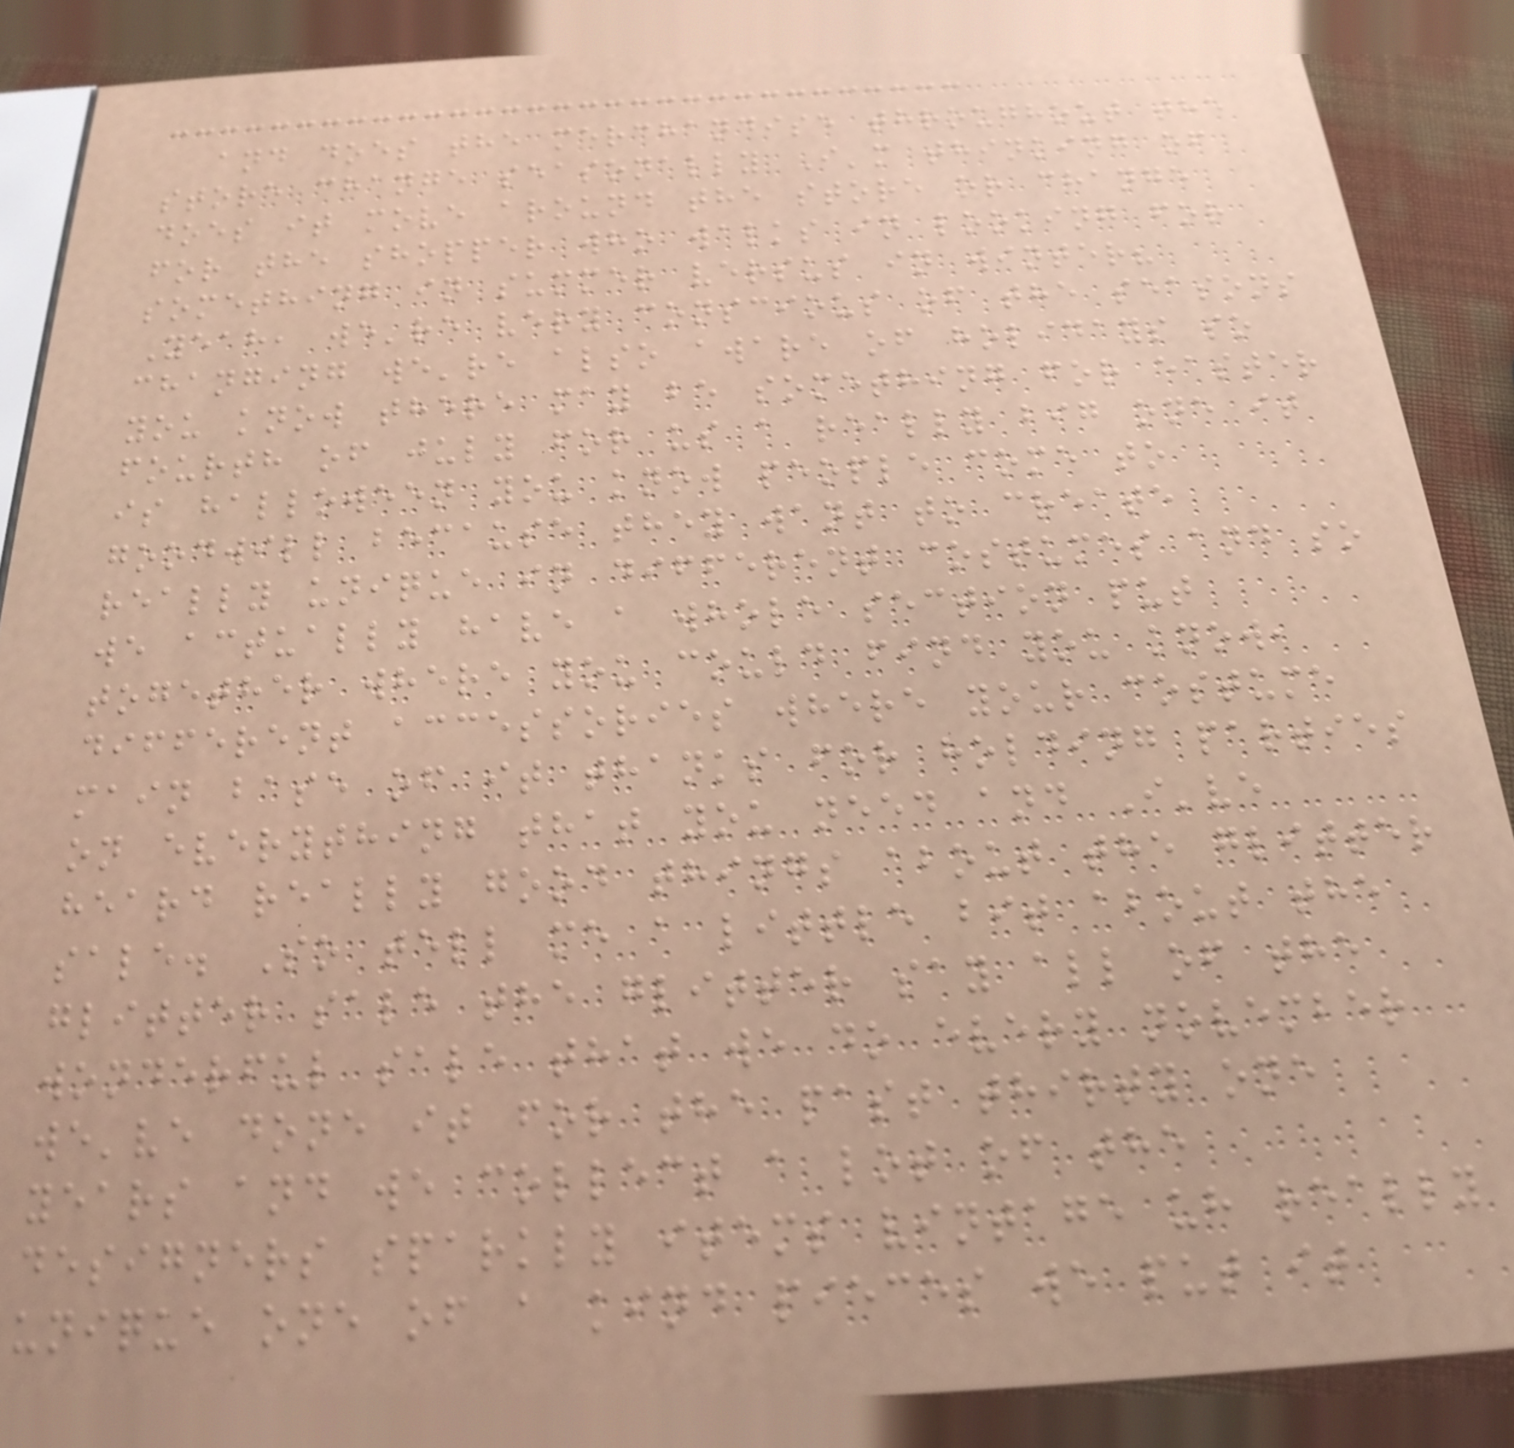and does the merchandise throughout the
store change seasonally I'm thinking of
does it move around the store or change
for the shopper who walks in looking for
something in summer versus in winter?
Yeah, we're very conscious of the seasons
changing we're also aware of holidays so
you know there may be something for easter
fourth of july for us a really big one it
is halloween you know people come to
goodwill because they want to create
really unique in different costumes and so
we actually have a whole section put
together where you could find you know,
different accessories where your costume
main base of it thanks for holding parties
on everything that you need and I've
heard really good things about the glitter
sale. So tell me a little bit about the
glitter sale the glitter say all of the
wonderful sale that we do every november
we've done it for the past thirty one
years and we collect a lot of the
designers sparkly items vintage uh really
unique one of a kind pieces we put it
